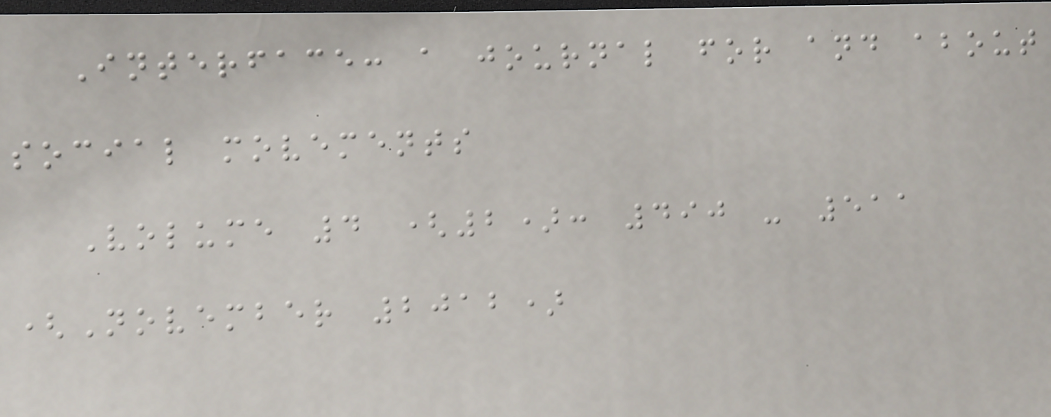Interface: a journal for and about
social movements
Volume 4 (2): 490 - 511
(November 2012)
